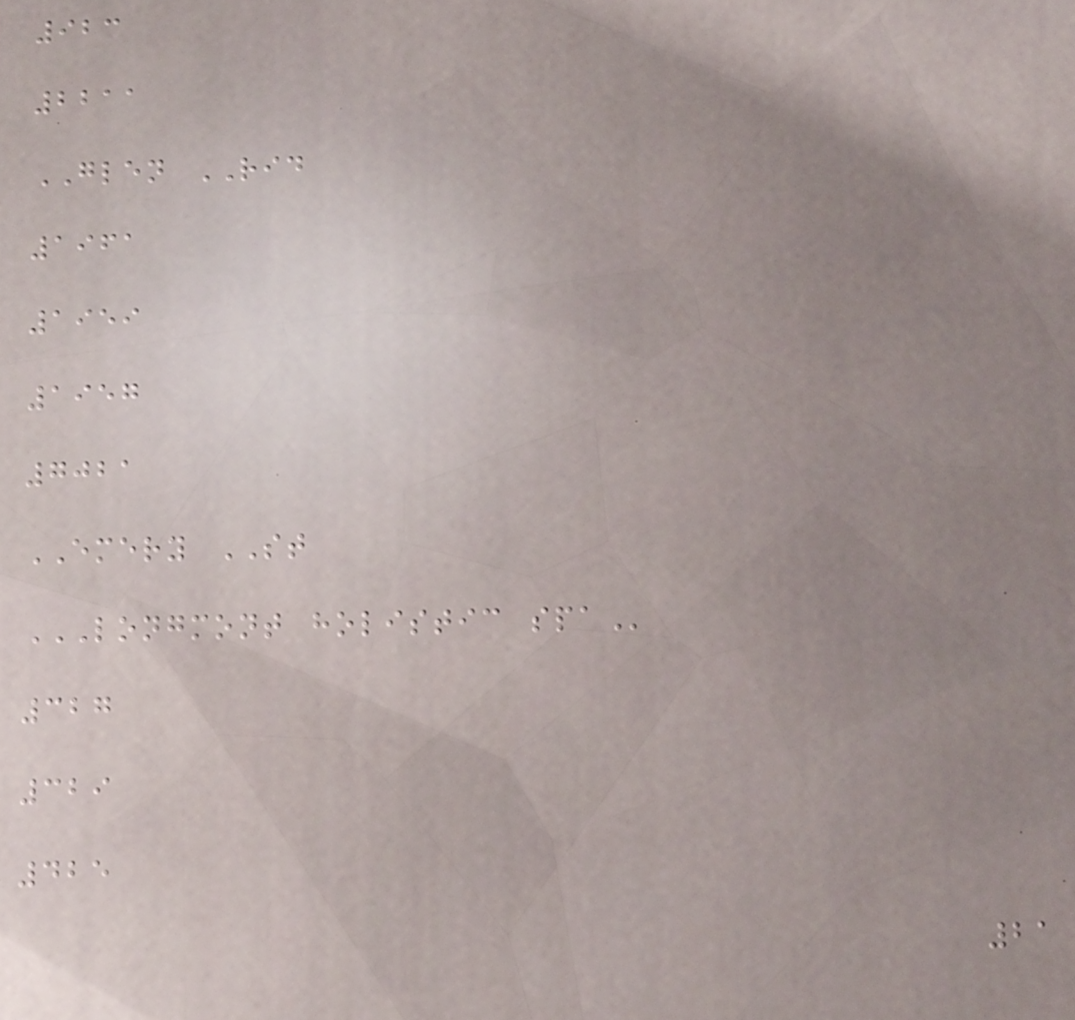923
2211
GLEN RID
1961
1959
1957
7021
EMERY ST
LONGMONT HOLISTIC SPA
327
329
425
21
